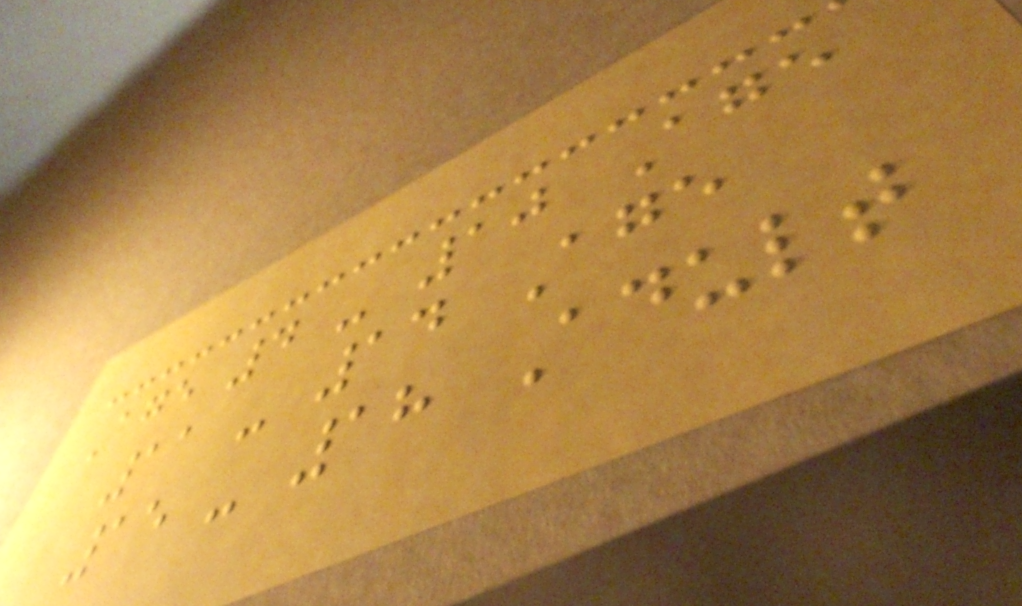Age 4 - 10 Age
11 - 14 Age
15 - 18 Adult
